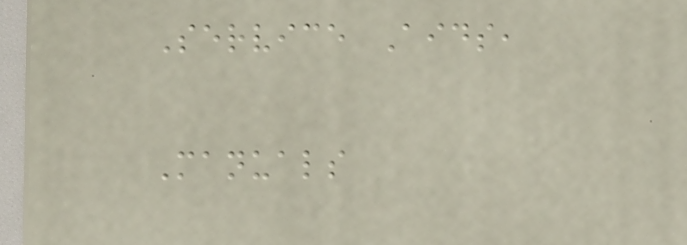Service Aids,
Manuals
